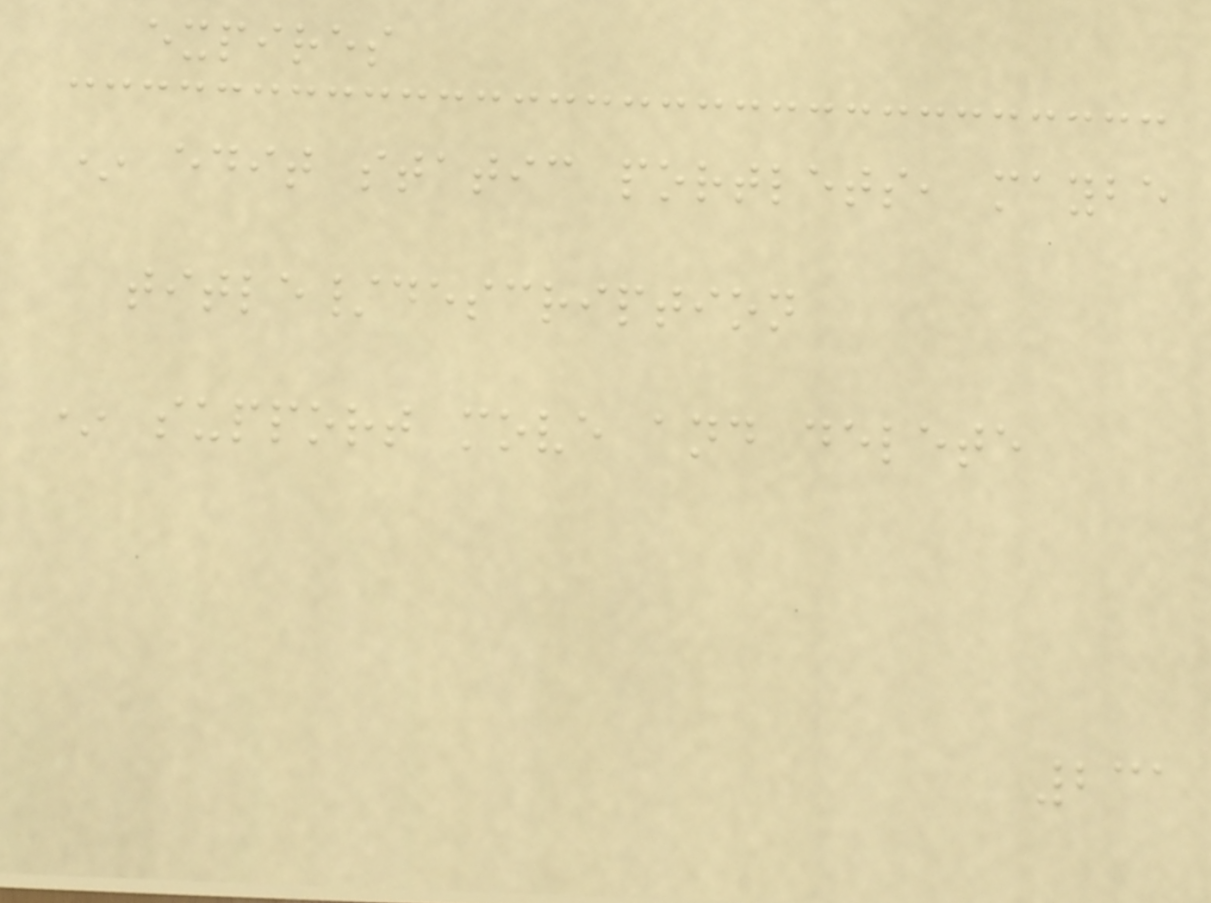expires
* edit static portlets, maybe
title/description
* support move and delete
231
